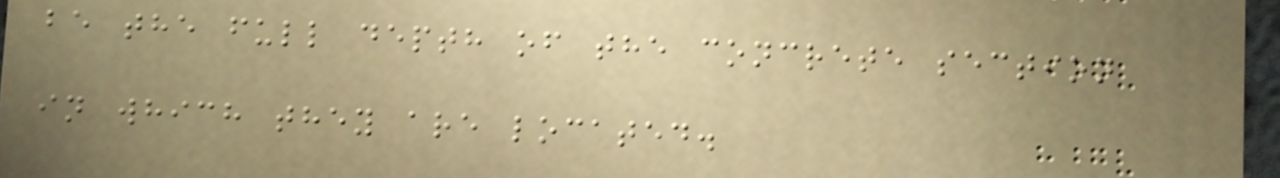be the full depth of the concrete section
in which they are located.
